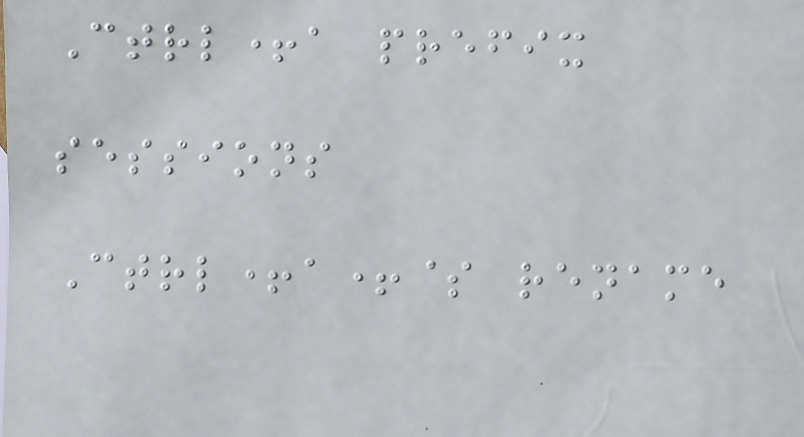Ctrl+a prefix
sessions
Ctrl+a+$ rename
